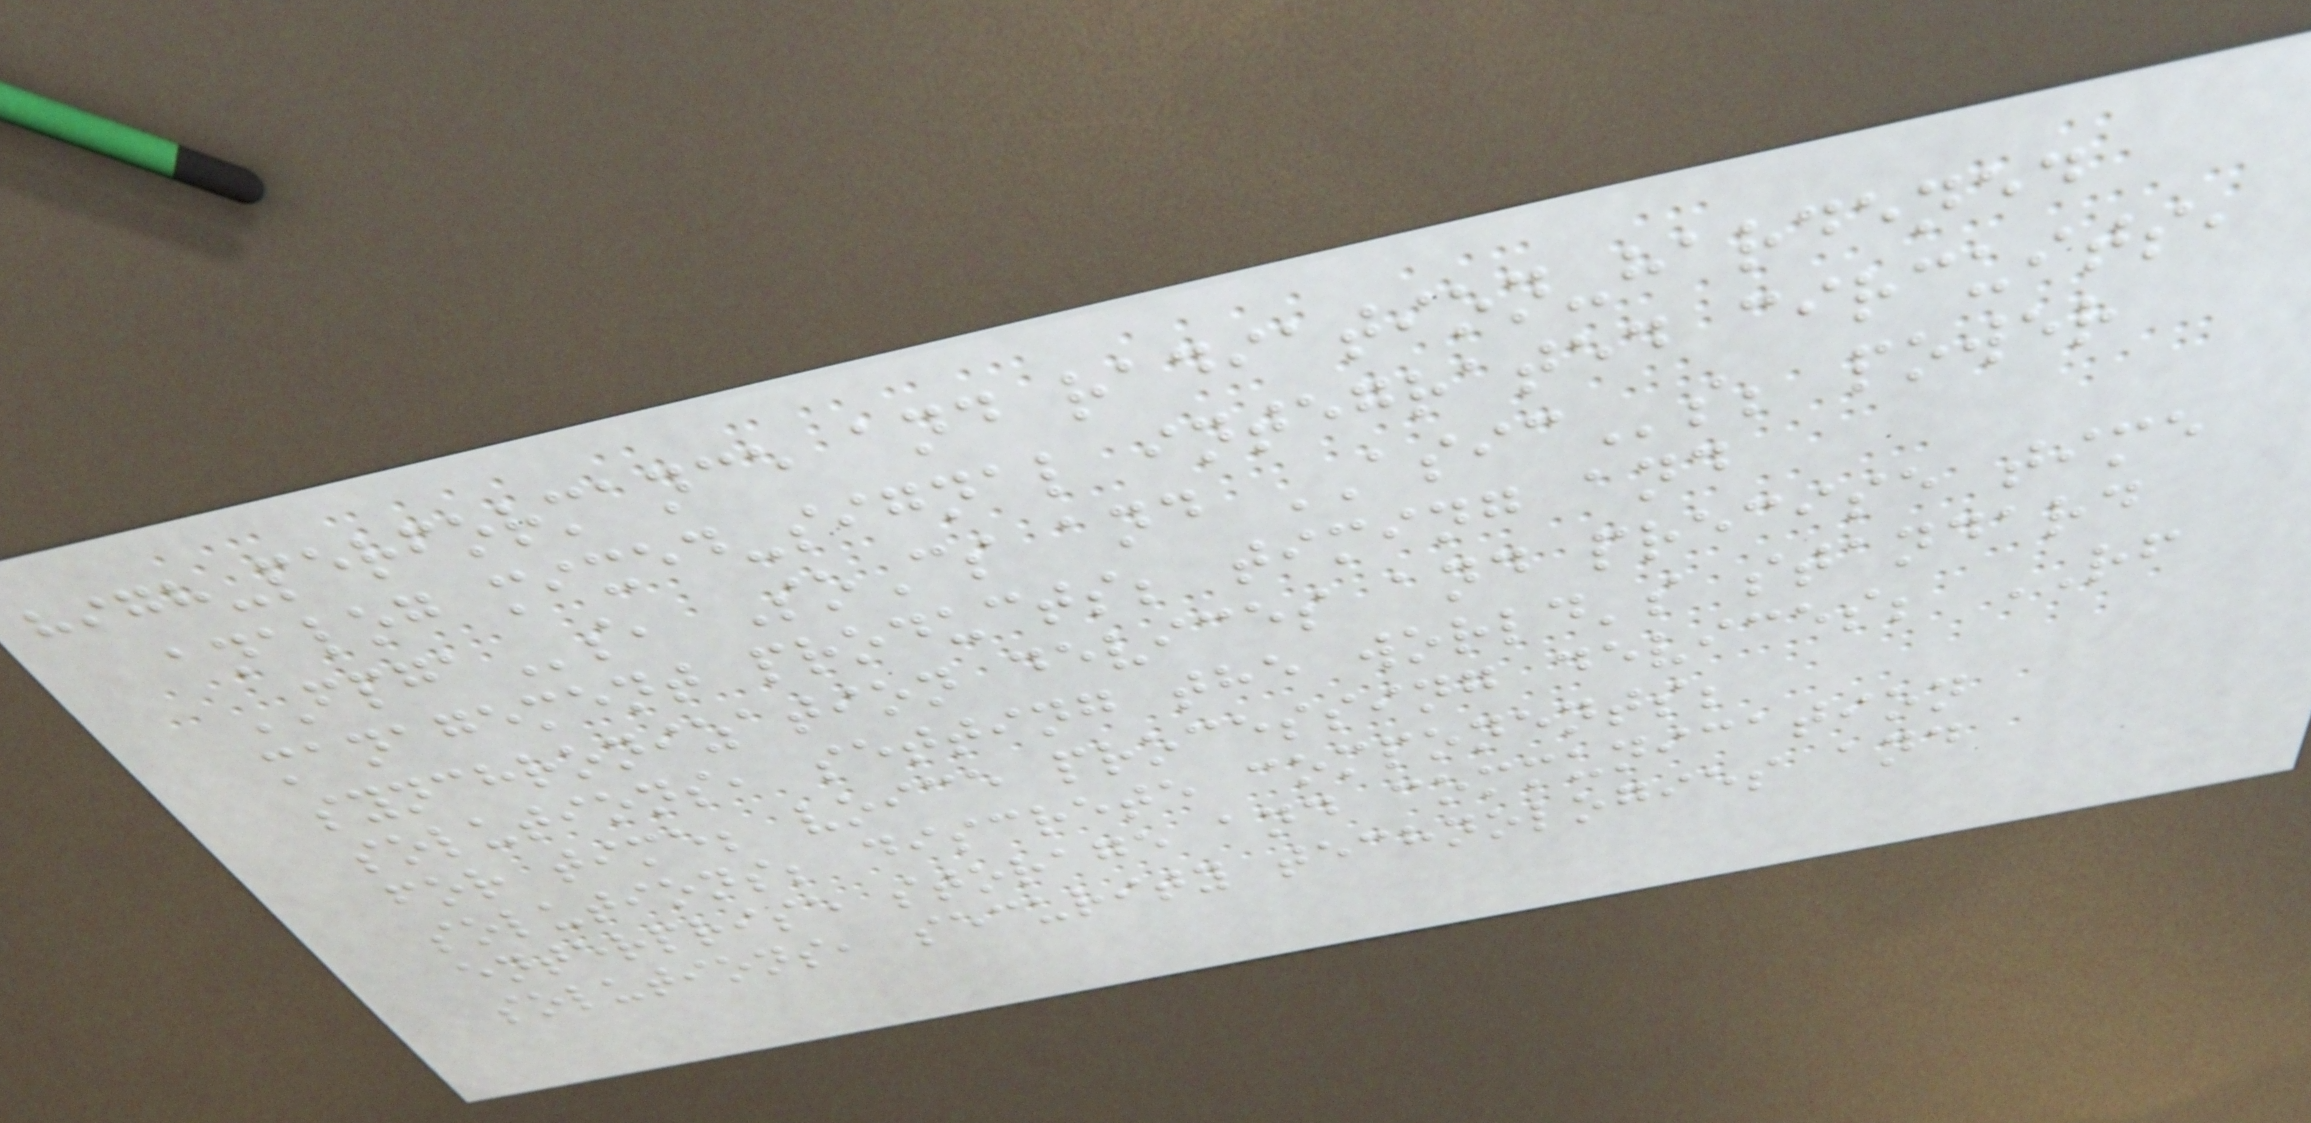high-performance and radiation-hardened
analog mixed-signal integrated circuits,
FPGAs, SoCs and ASICs; power
management products; timing and
synchronization devices and precise time
solutions, setting the world's standard
for time; voice processing devices; RF
solutions; discrete components;
enterprise storage and communication
solutions, security technologies and
